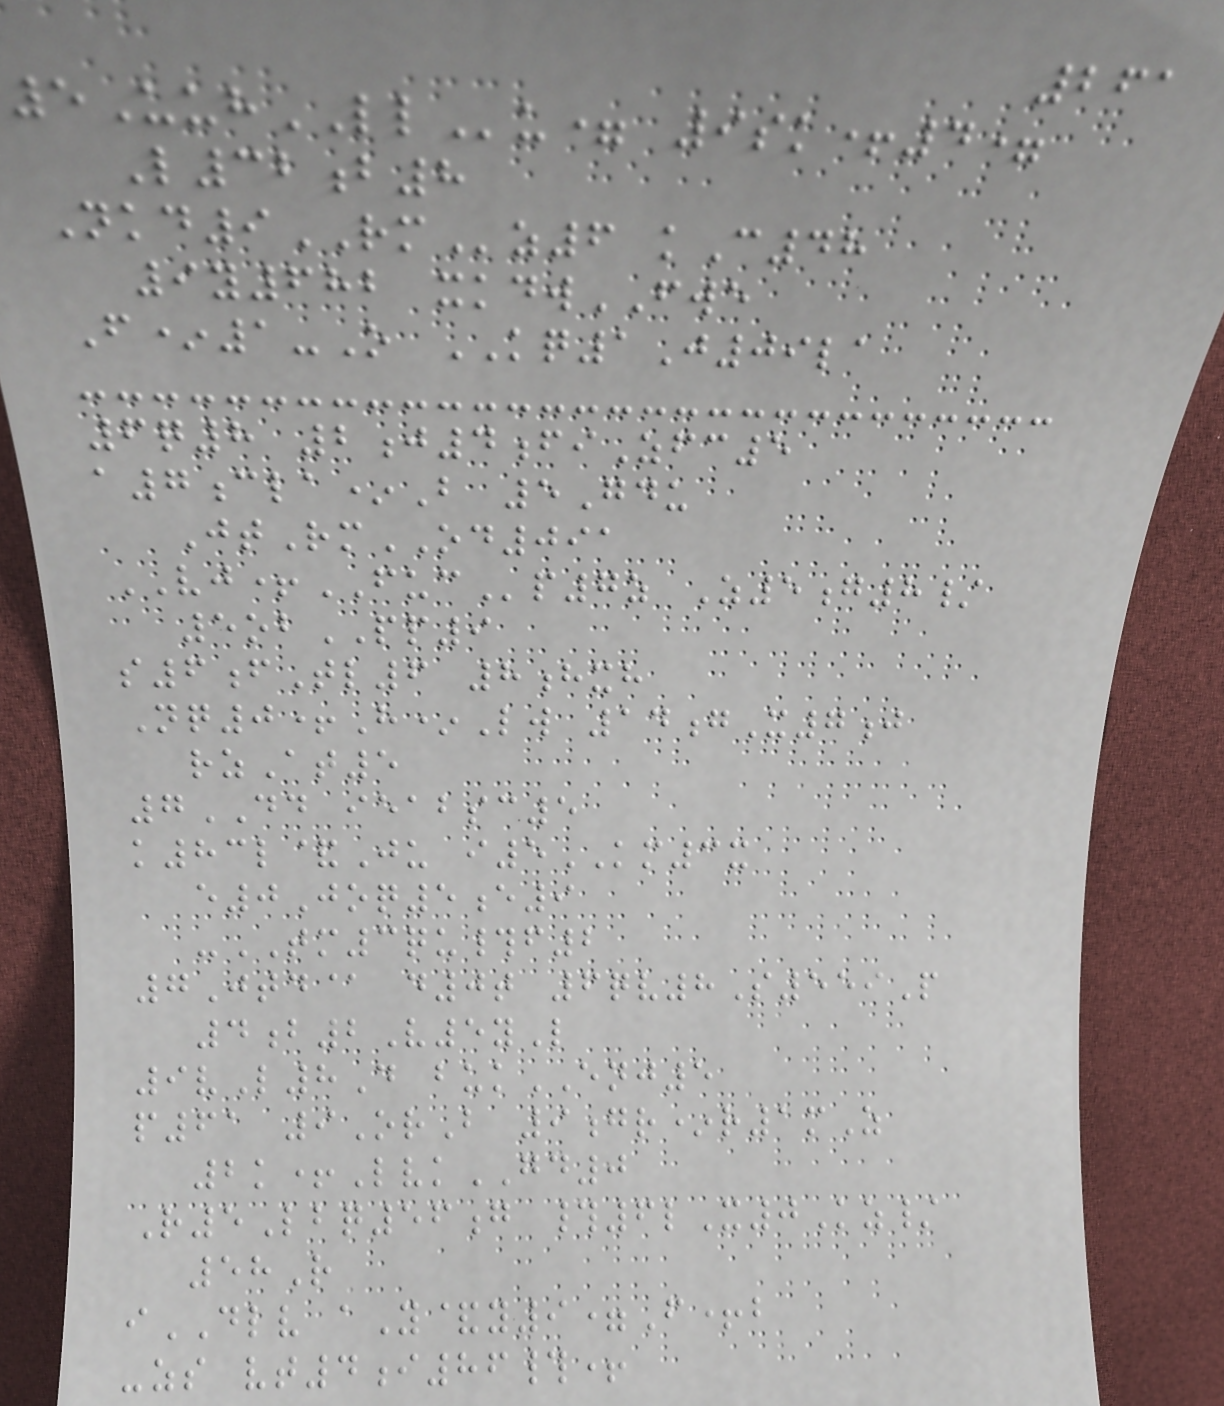261
5UuhLLu= 9sk+4=
L32b8
Nkd9RMz6 kC48
9y682 xkdwFWE
F*1-O KQ1J09la
6q8 2j4fiZfc5
a7cla*B 5Gdu
JtRmOD091
VJ+FUCp7z Z5g8/
5obPP9
s6fTl6 8hxh
Nq0+H*Lw 14gX7j
rzAt5
7DD ieabsc5
k83l&Ju i5KM3x
e0Joq5e9
-TM3qu#f2
7Jtd@ d0t 6qv8S559P
4b2V5yL
9vL8D bukENJ5
p61 9OrB 9gr*r1mZ
2k+LvkGD0
R5Lbq56g #6lX0Kz/
58R
iDLV aY&y9=F+b
-zs vt4i86#+
